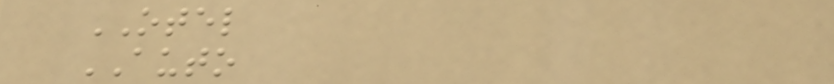OTEL
AUTO
